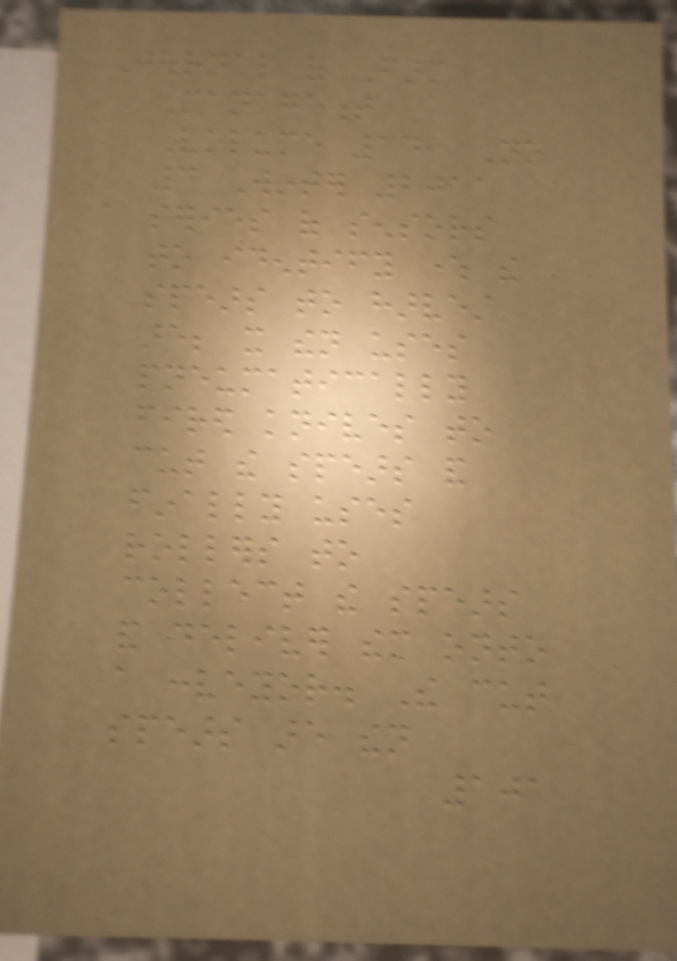Journal of Farm
Management
Volume 14, No
3 Winter 2011
a series of sensors
to identify where the
spears to harvest
are; it then uses
pneumatically
fired knives to
cut the spears and
finally uses
rollers to
collect the spears
and deliver them onto
a conveyor. The cut
spears are then
101
